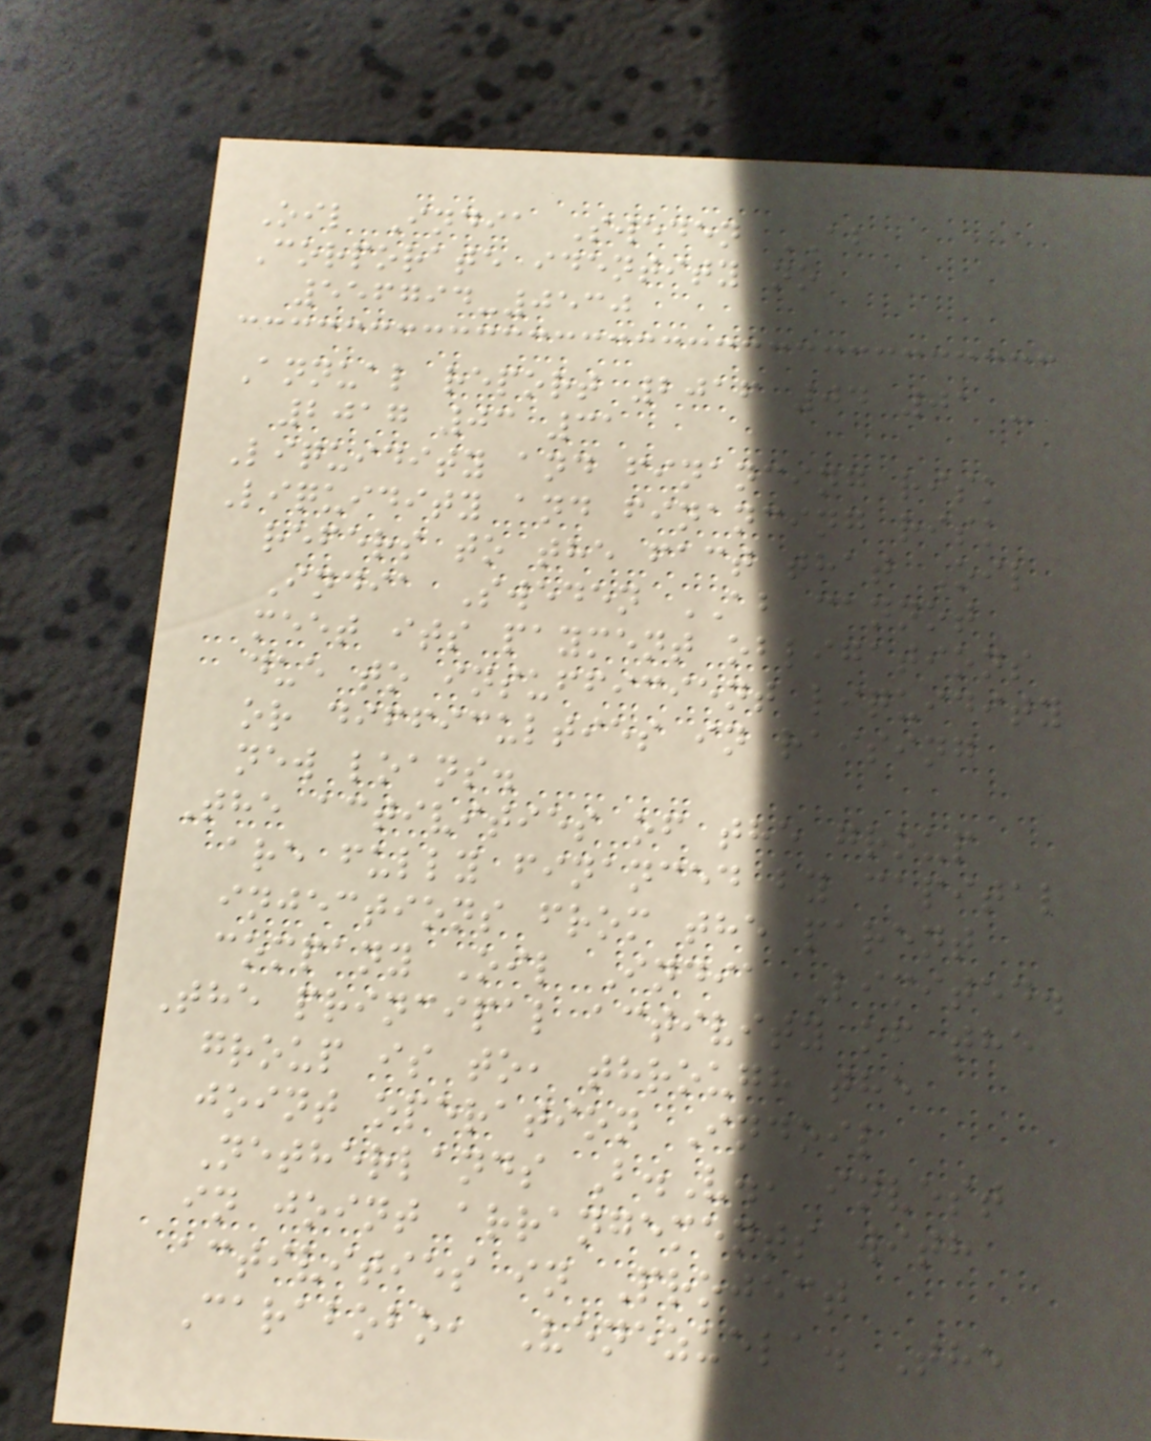Oil India Sweden AB
Corporate identity no
556794-0530
Annual report 2016 04 01 -
2017 03 31
Liquidity and financing risk
Liquidity and financing risk
refers to the fact that Oil
India Sweden AB cannot
meet its payment obligations
due to insufficient liquidity
or difficulties in raising
new loans.
The activities of the group
are fully financed by capital
injections from the parent
company Oil India Limited.
The principal activity of the
group is to, through the
joint operation Indoil
Netherlands B.V., invest
in joint arrangements with
activities in Project
Carabobo, Venezuela. The
